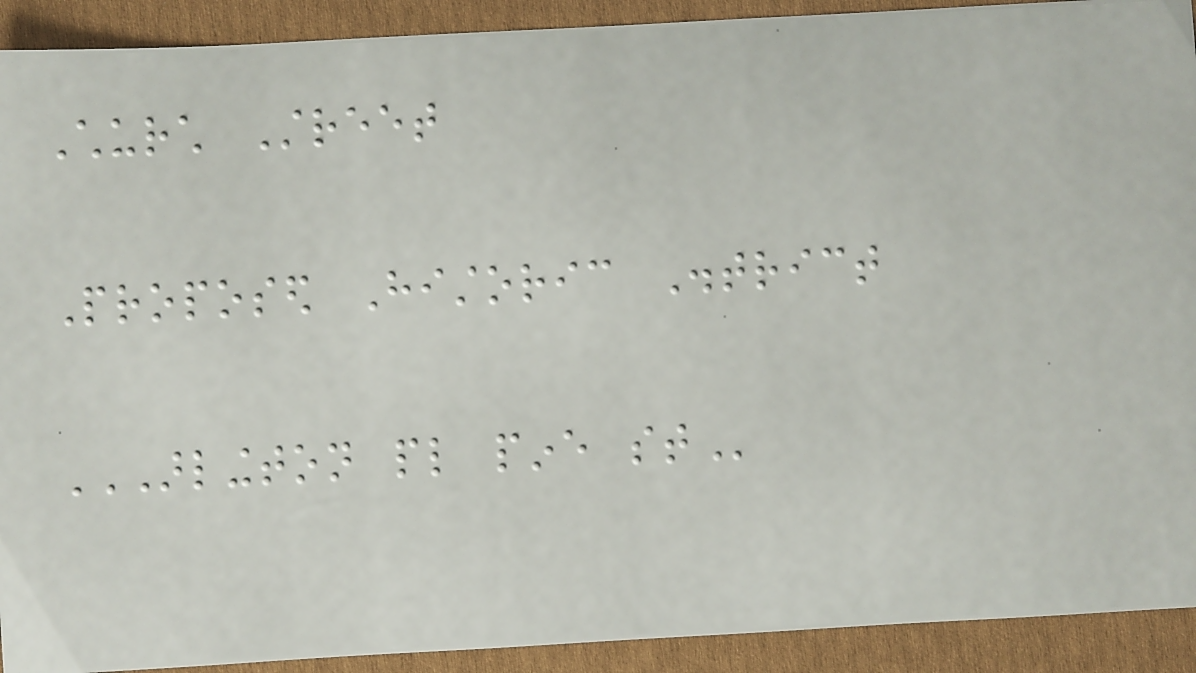Church Street
Proposed Historic District
ARLINGTON PL PINE ST
